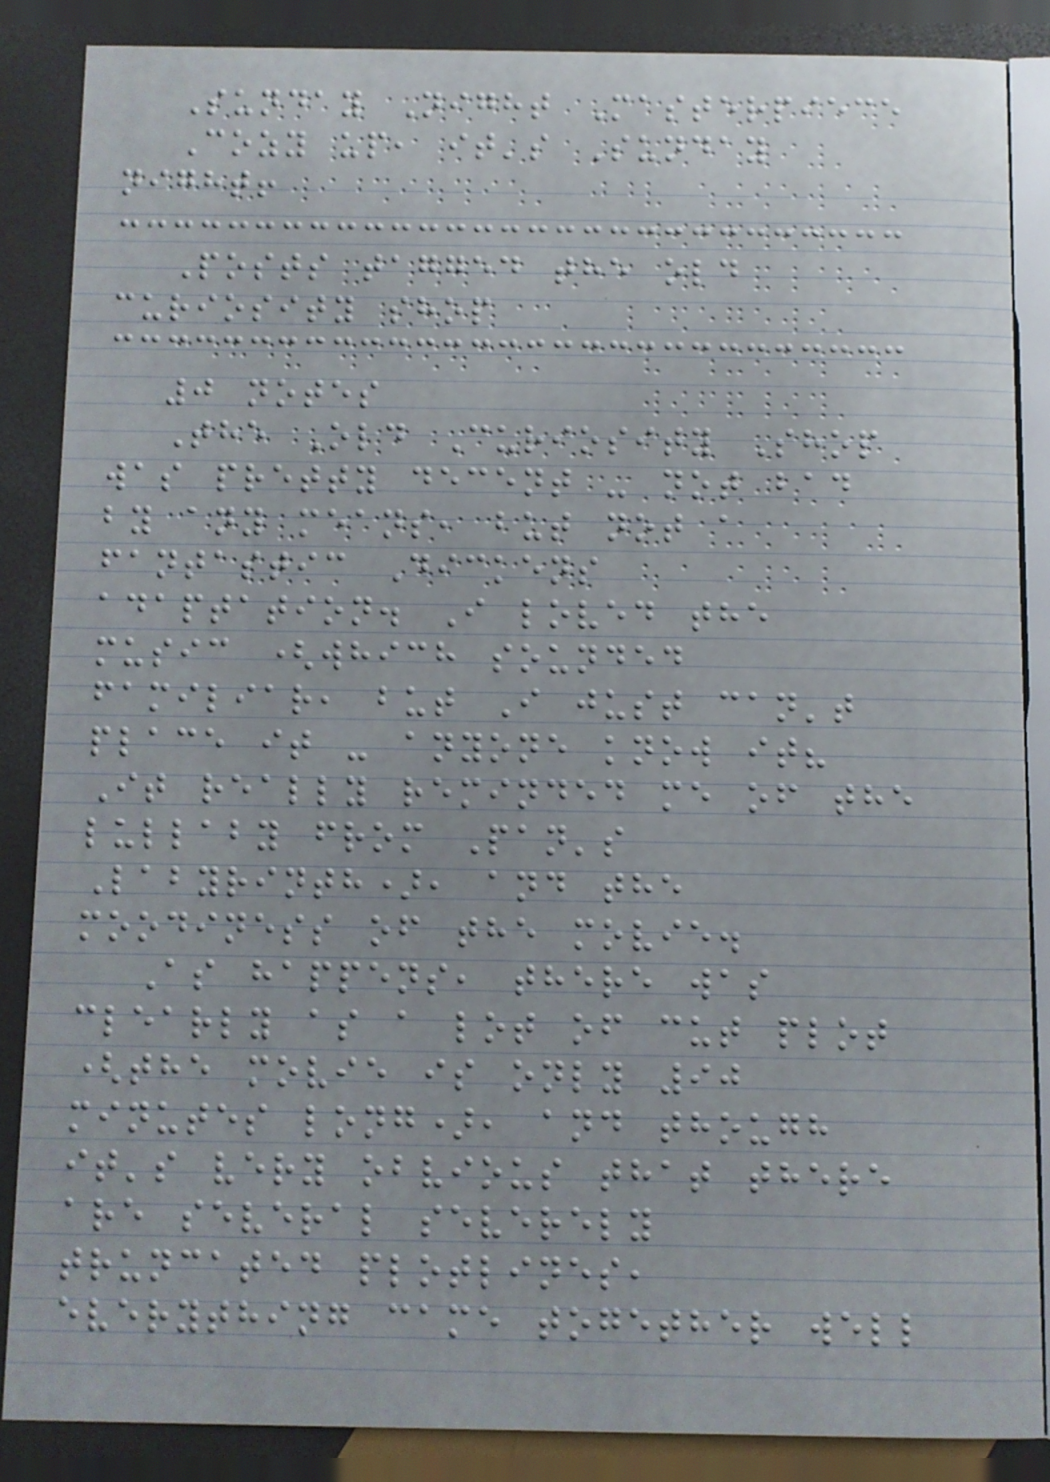Sunday Night Masterpiece
Cozy up, it's Sunday
night!
Posts tagged the old
curiosity shop
0 notes
The Old Curiosity Shop
was pretty decent - not bad
by any means, but not a
fantastic Dickens
adaptation. I loved the
music (which sounded
familiar, but I just can't
place it - anyone know it?
It really reminded me of the
lullaby from Pan's
Labyrinth), and the
moodiness of the movie.
As happens, there was
clearly as a lot of cut plot
(the movie is only 90
minutes long), and though
it's very obvious that there
are several severely
truncated plotlines,
everything came together well
